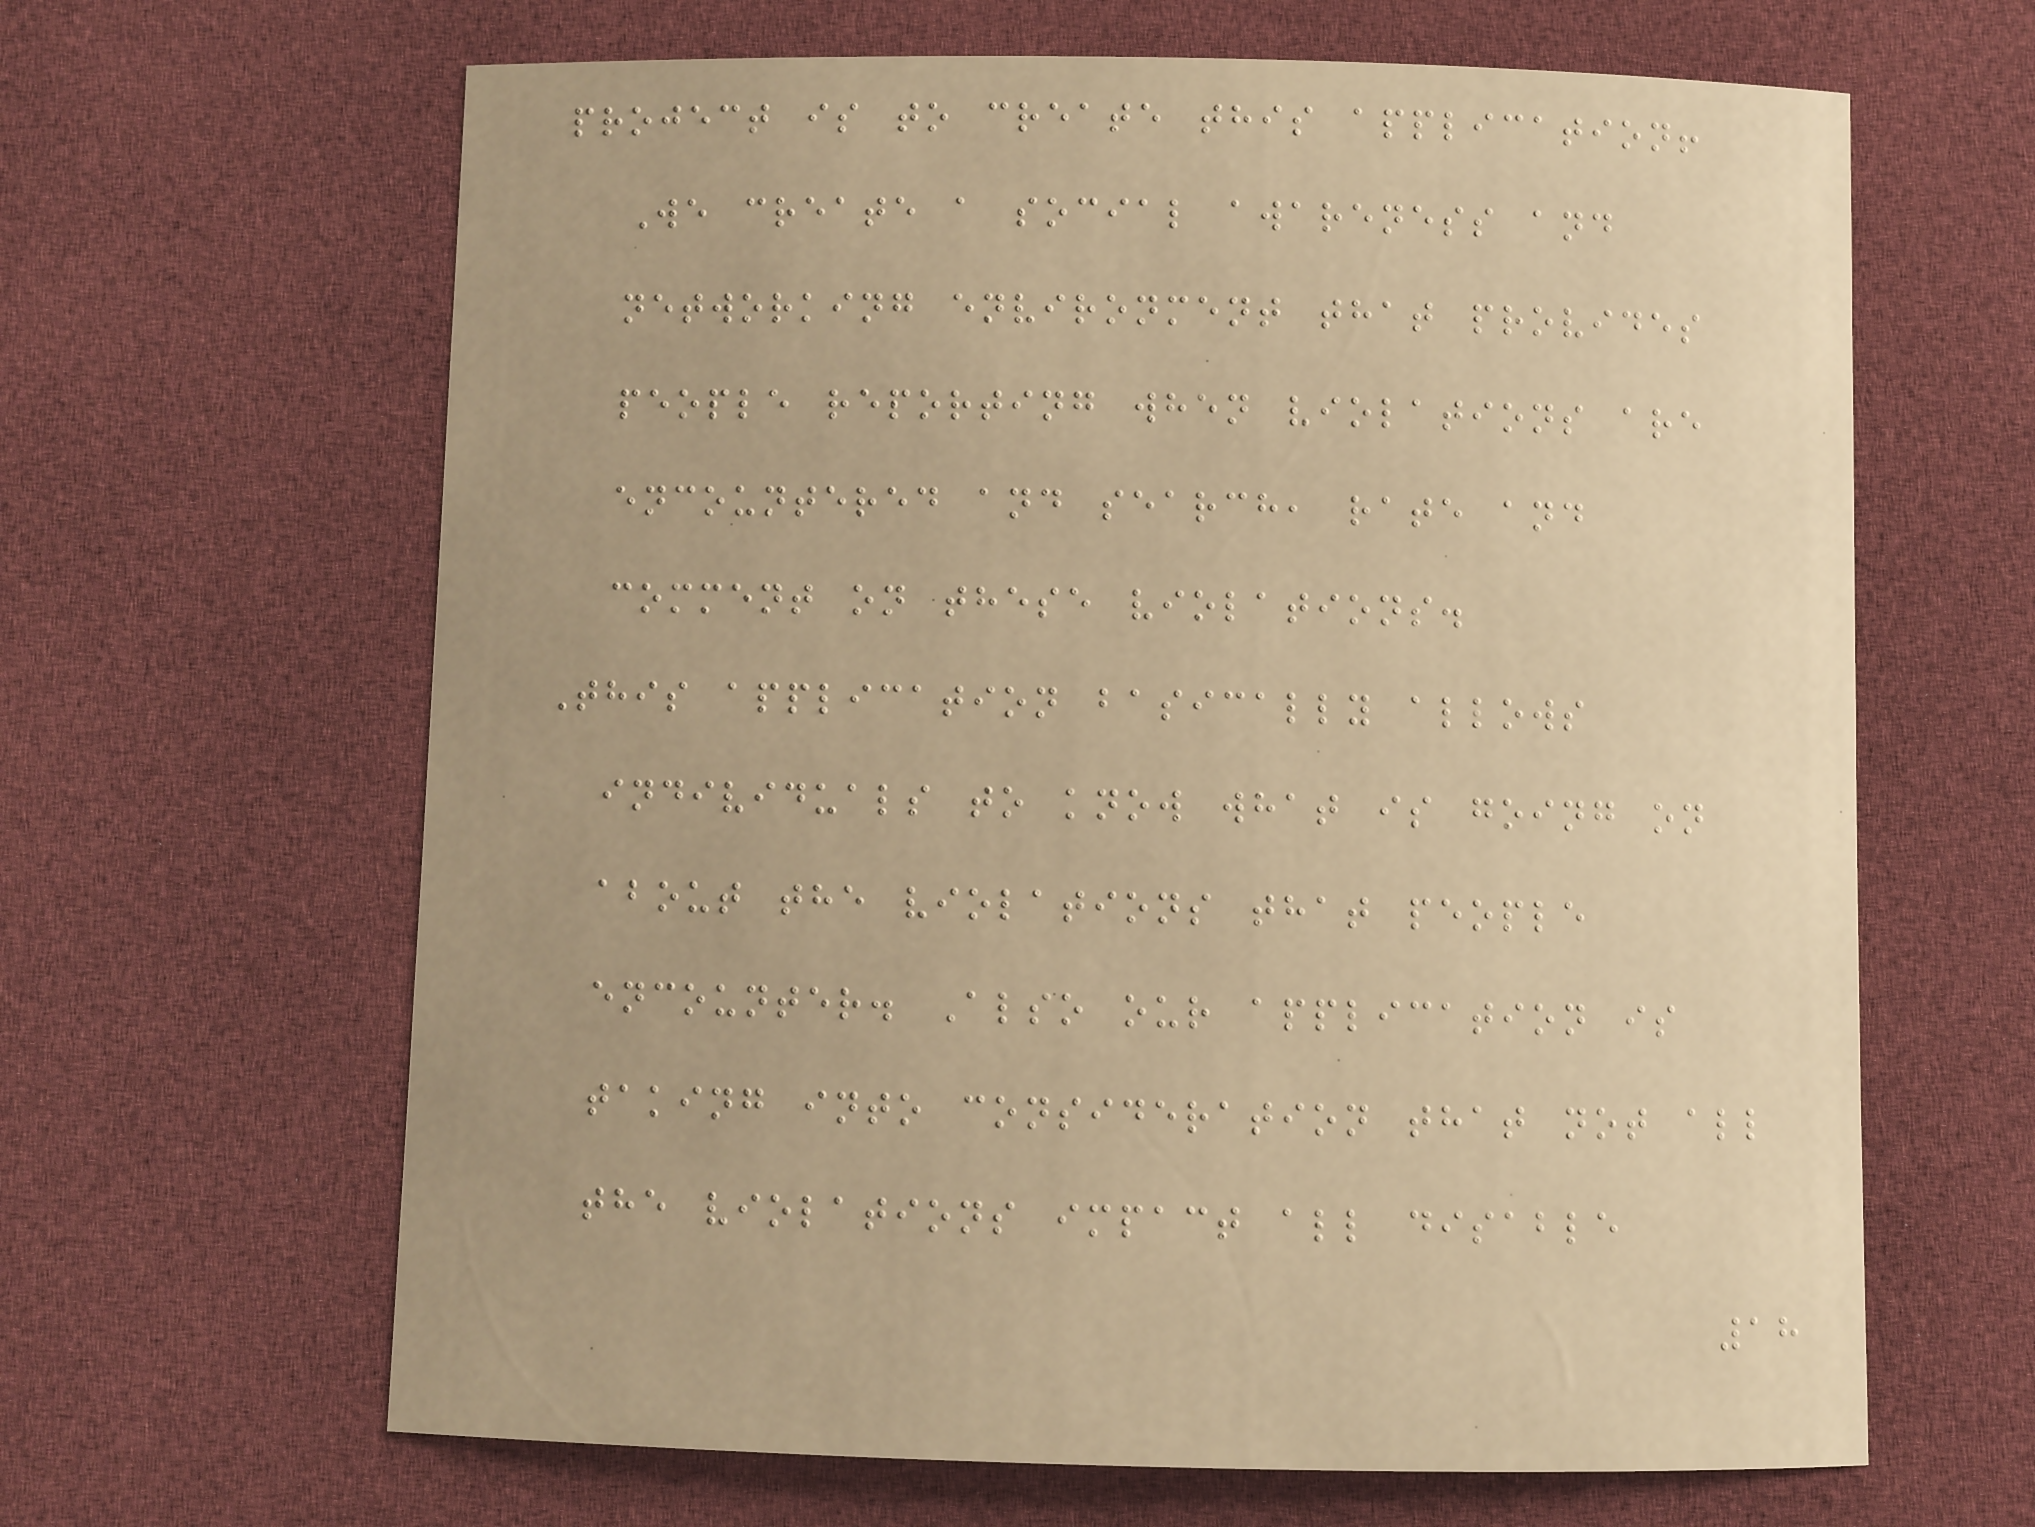project is to create this application!
We create a social awareness and
networking environment that provides
people reporting when violations are
encountered and search, rate and
comment on these violations.
This application basically allows
individuals to know what is going on
about the violations that people
encounter. Also our application is
taking into consideration that not all
the violations impact all disable
18
